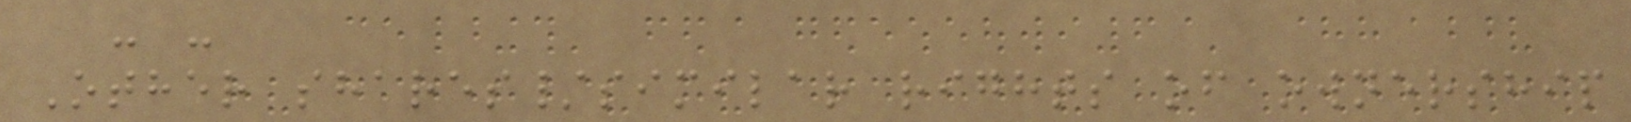- -
Other shares/similar rights of ownership
